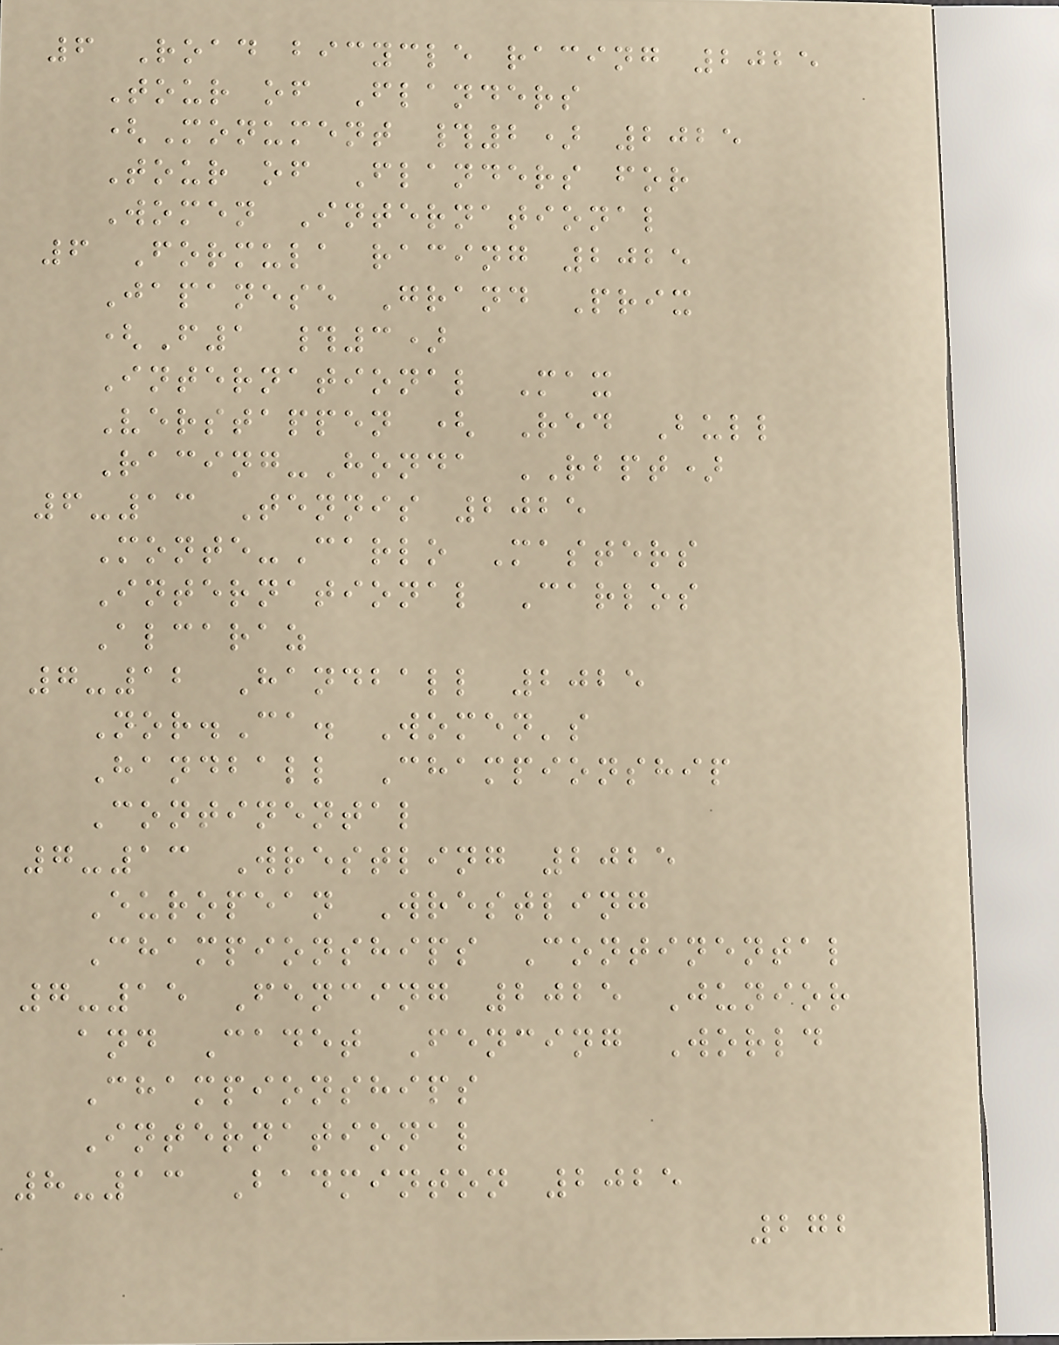6 Road bicycle racing 2025
Tour of Flanders
(Monument #2) 2025
Tour of Flanders for
Women International
6 Formula racing 2025
Japanese Grand Prix
(F1 #3)
International Max
Verstappen ( Red Bull
Racing-Honda RBPT)
6-13 Tennis 2025
Monte-Carlo Masters
International Carlos
Alcaraz
7-12 Handball 2025
Nor.Ca. Women's
Handball Championship
Continental
7-13 Wrestling 2025
European Wrestling
Championships Continental
7-15 Fencing 2025 Junior
and Cadet Fencing World
Championships
International
8-13 Badminton 2025
272
